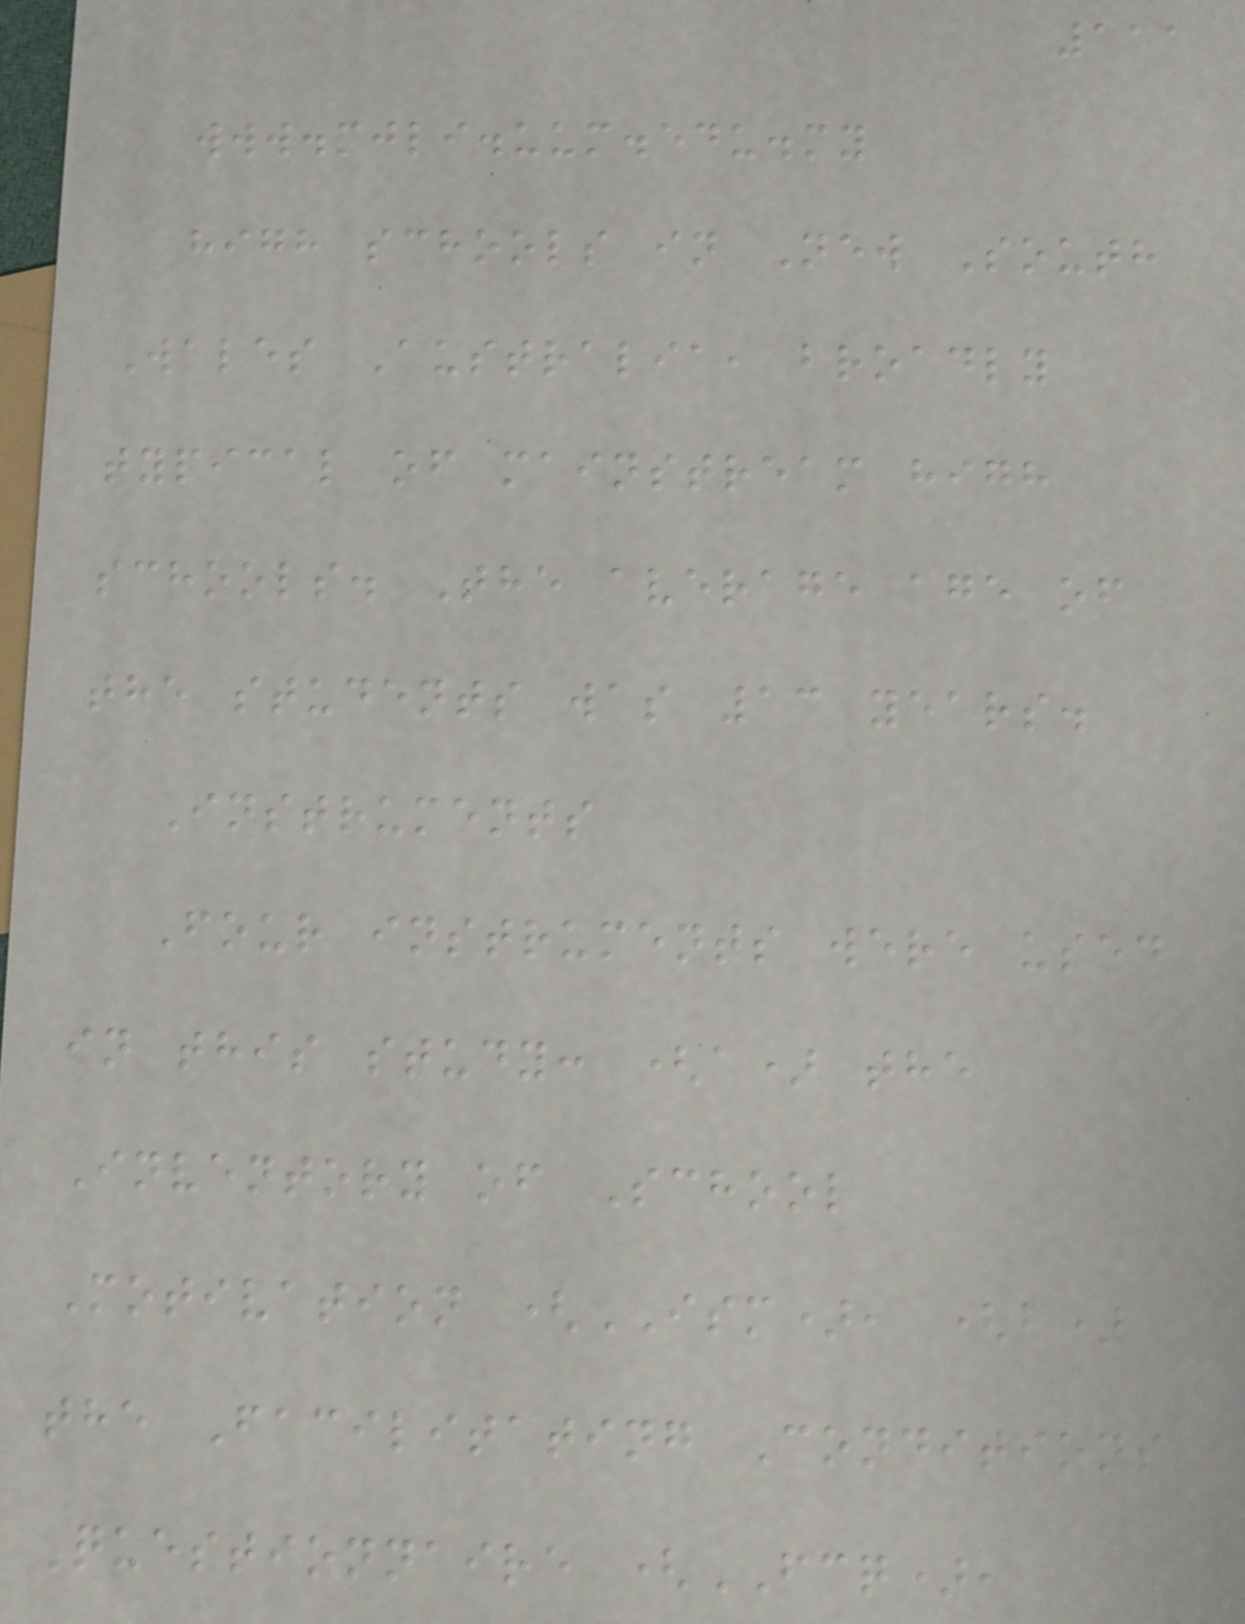111
www.mjli.uum.edu.my
high schools in New South
Wales Australia, broadly
typical of mainstream high
schools. The average age of
the students was 13 years.
Instruments
Four instruments were used
in this study: (a) the
Inventory of School
Motivation (ISM), (b)
the Facilitating Conditions
Questionnaire (FCQ),
